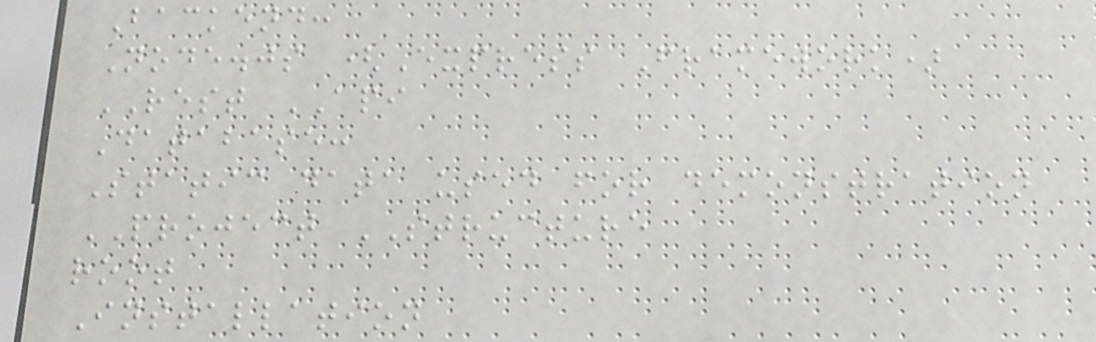Backend:
Node.js (Express Framework)
REST API
Database:
Static data used for demonstration
PROJECT STRUCTURE
root
Installation
